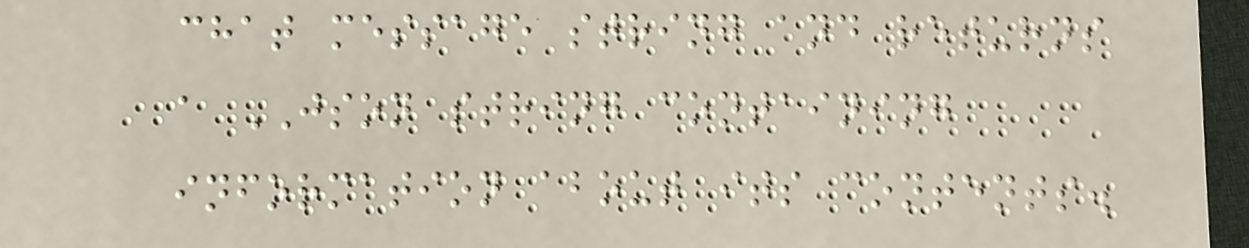chat message string and returns
a JSON string containing
information about its contents.
